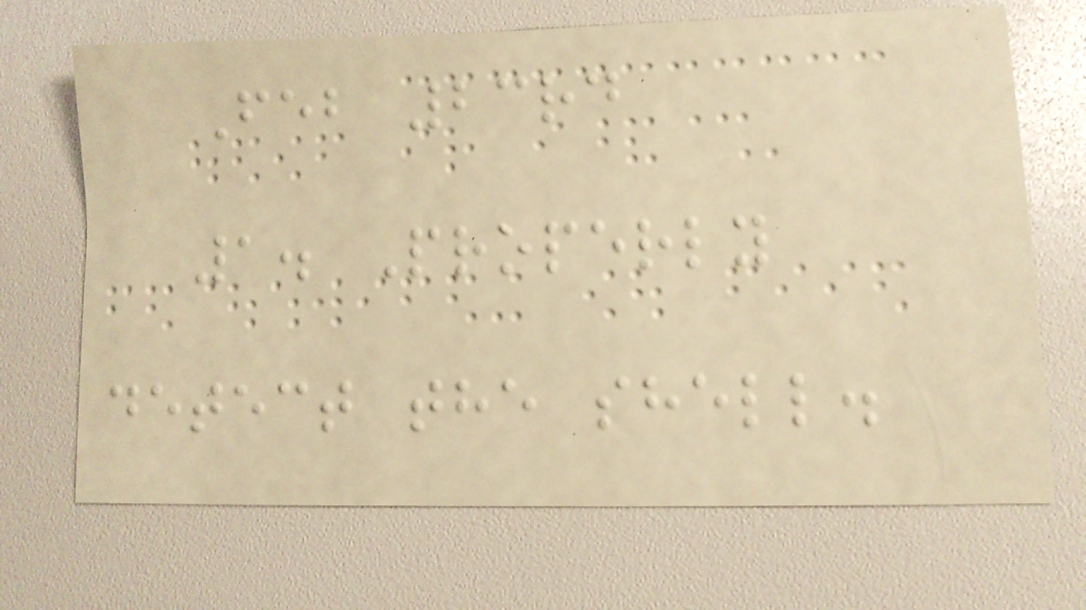Feb 23rd
1. Properly
detect the shell.
